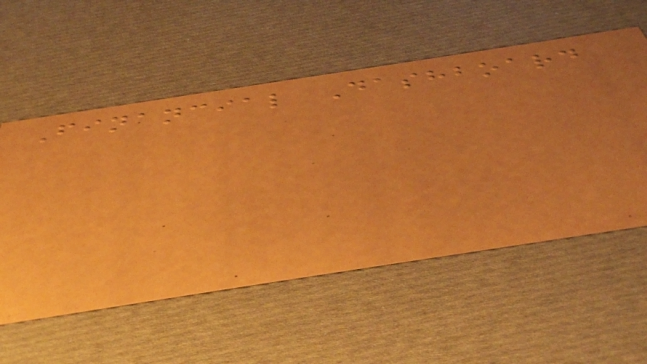Financial Dashboard
